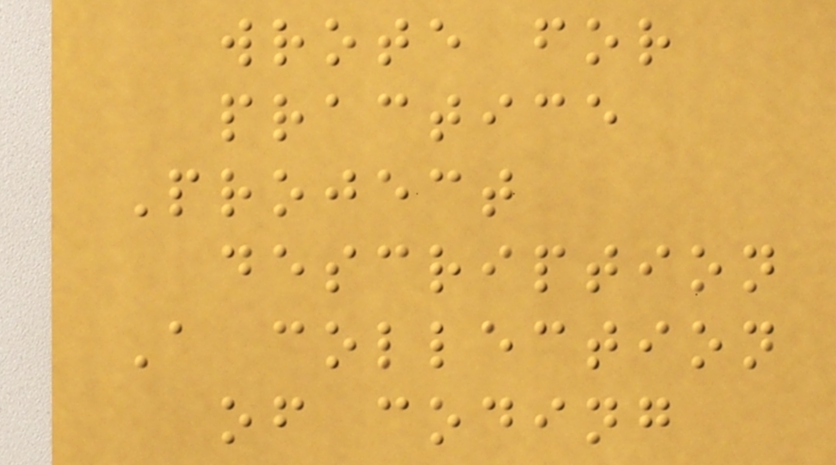wrote for
practice
Project
description
A collection
of coding
